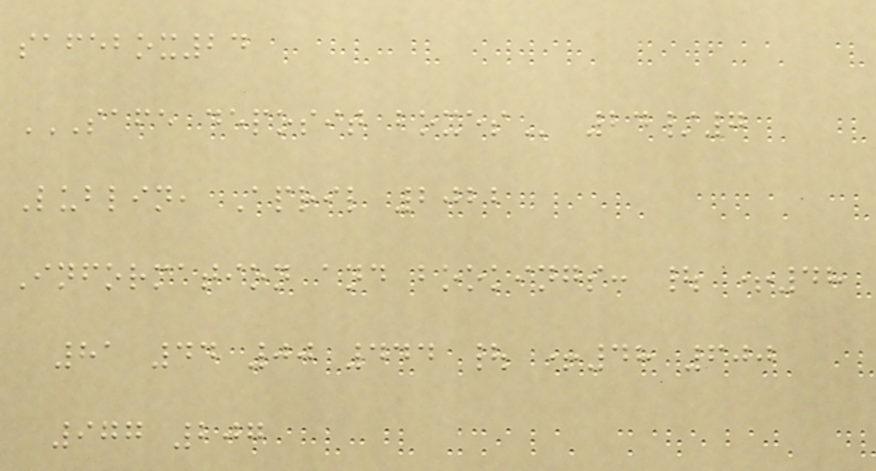safebox24
SAFE DEPOSIT BOXES 24/7
Lublin, April 2022
Information and bookings: | +48
81 44 00 444 | +48 600
977 207
